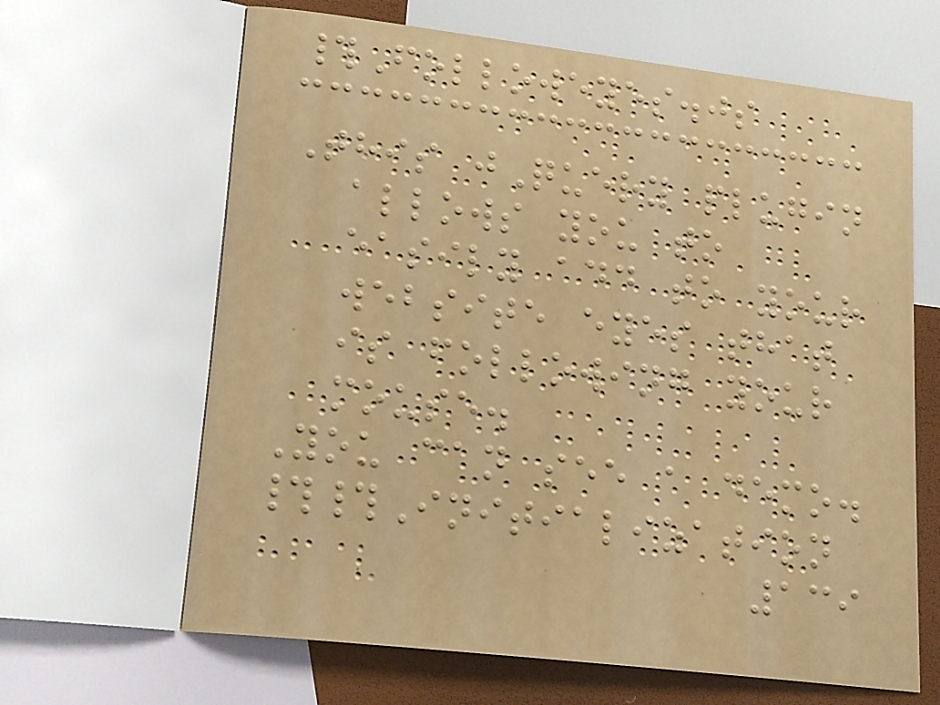#Followeyes.js
This jQuery plugin
allows you to
easily add to your
website eyes that
is following your
mouse.
You can see a demo.
##Initialization
139
